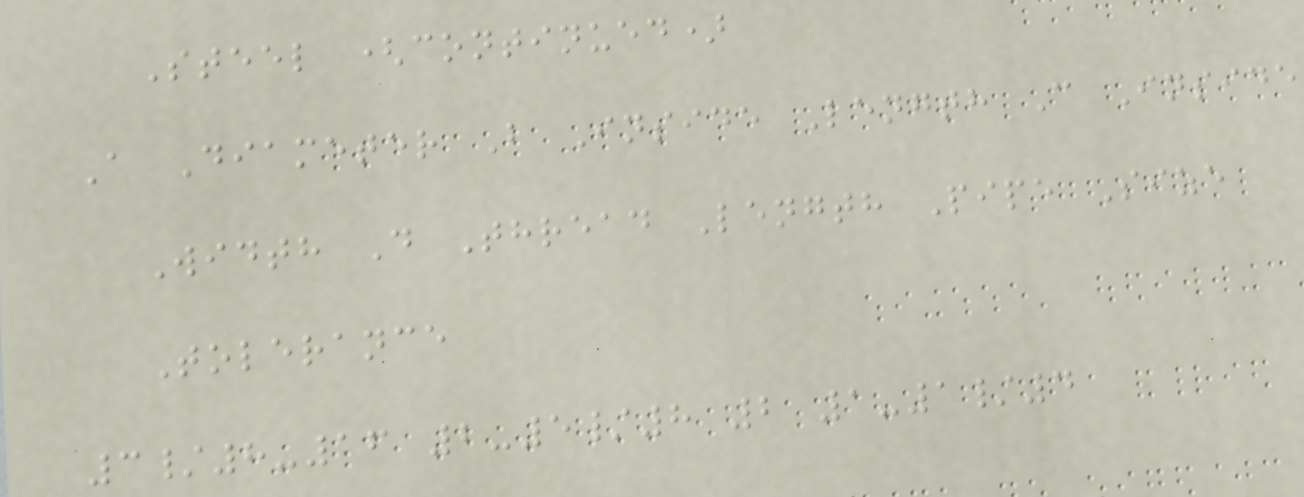Steel (continued)
A Diameter B Inside Length C Inside
Width D Thread Length Pipe Size
Tolerance
3/8-16 2-5/8 2 1-1/4
